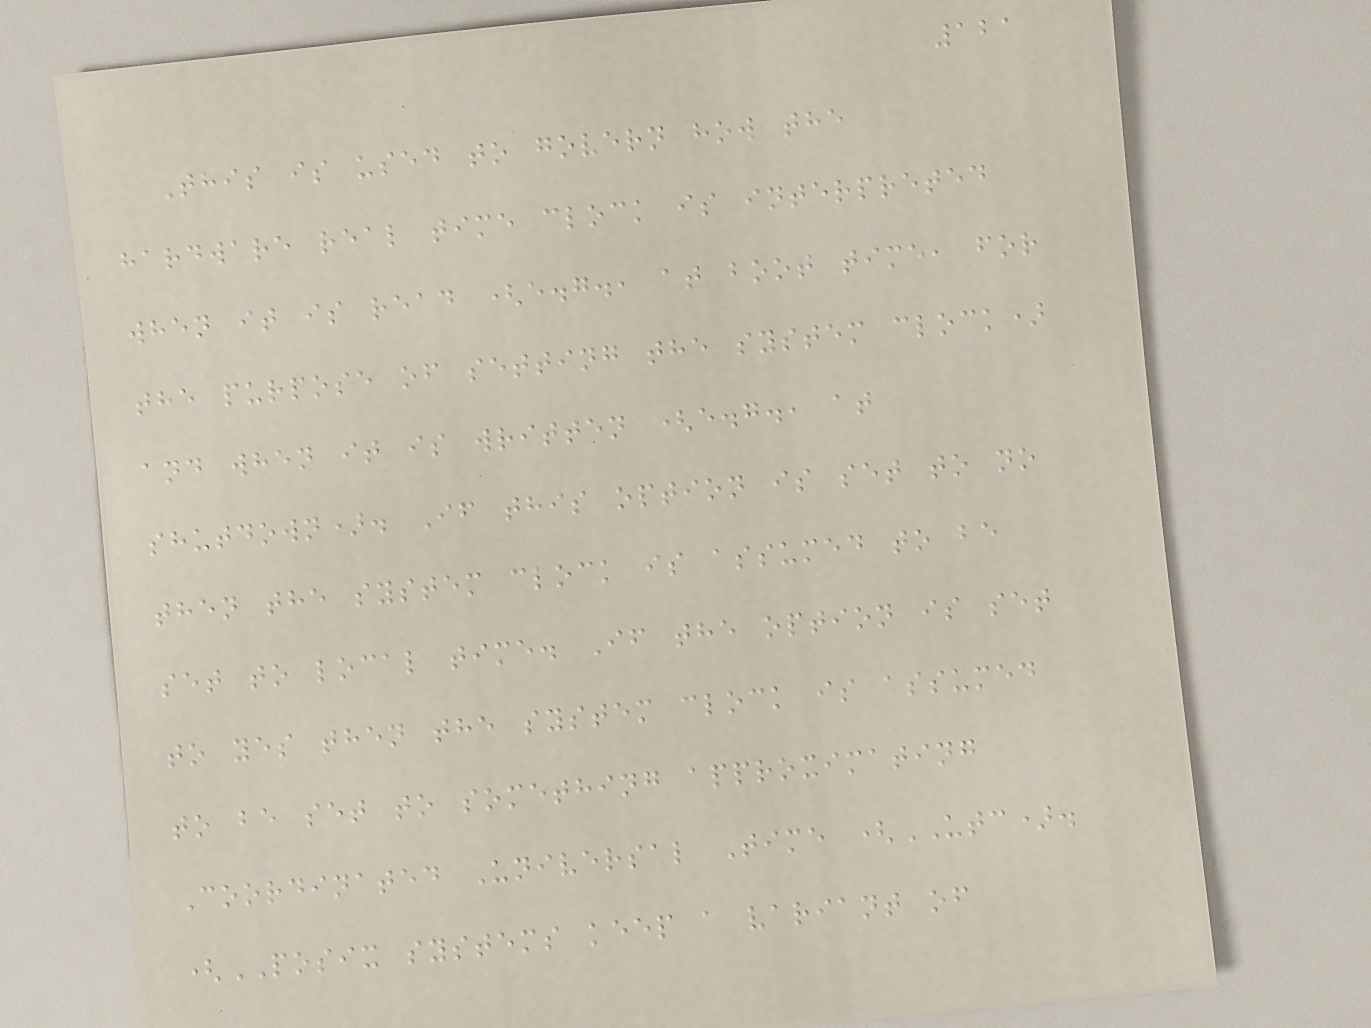121
This is used to govern how the
hardware real time clock is interpreted
when it is read (e.g., at boot time, for
the purpose of setting the system clock)
and when it is written (e.g., at
shutdown). If this option is set to no
then the system clock is assumed to be
set to local time. If the option is set
to yes then the system clock is assumed
to be set to something approximating
Coordinated Universal Time (UTC).
(POSIX systems keep a variant of
